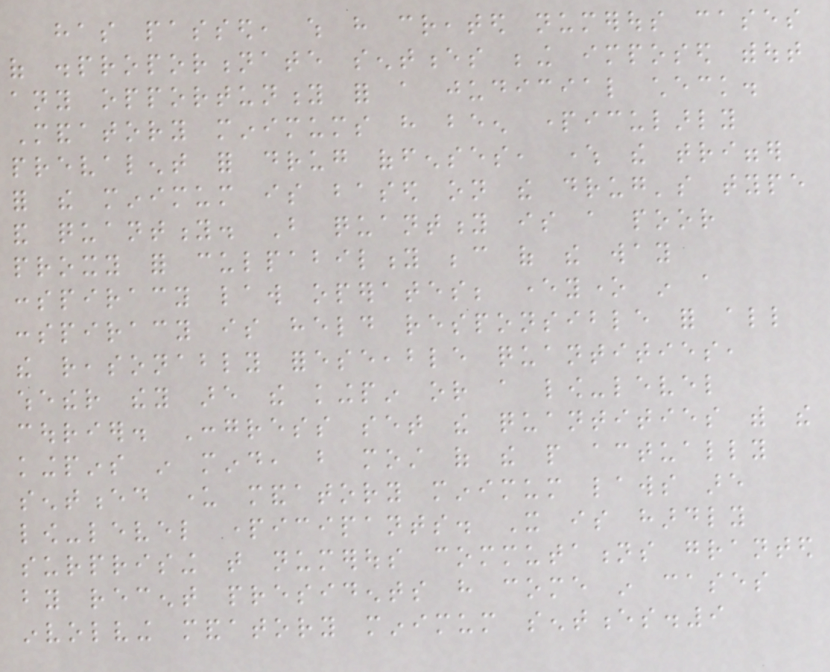has passed, which have created numerous cases
of disproportionate sentences being imposed without
any opportunity for a judicial check.
Mandatory minimums have been particularly
prevalent for drug offenses, where the trigger
for the minimum is based on the drug's type
and quantity. But quantity is a poor
proxy for culpability because of the way
conspiracy law operates; everyone in a
conspiracy is held responsible for all
the reasonably foreseeable quantities,
whether they are the kingpin or a low-level
courier. Congress set the quantities with the
kingpins in mind, but most of the people actually
sentenced under mandatory minimum laws are
low-level participants. It is hardly
surprising that numerous commutations granted
by recent presidents have come in cases
involving mandatory minimum sentences.9
